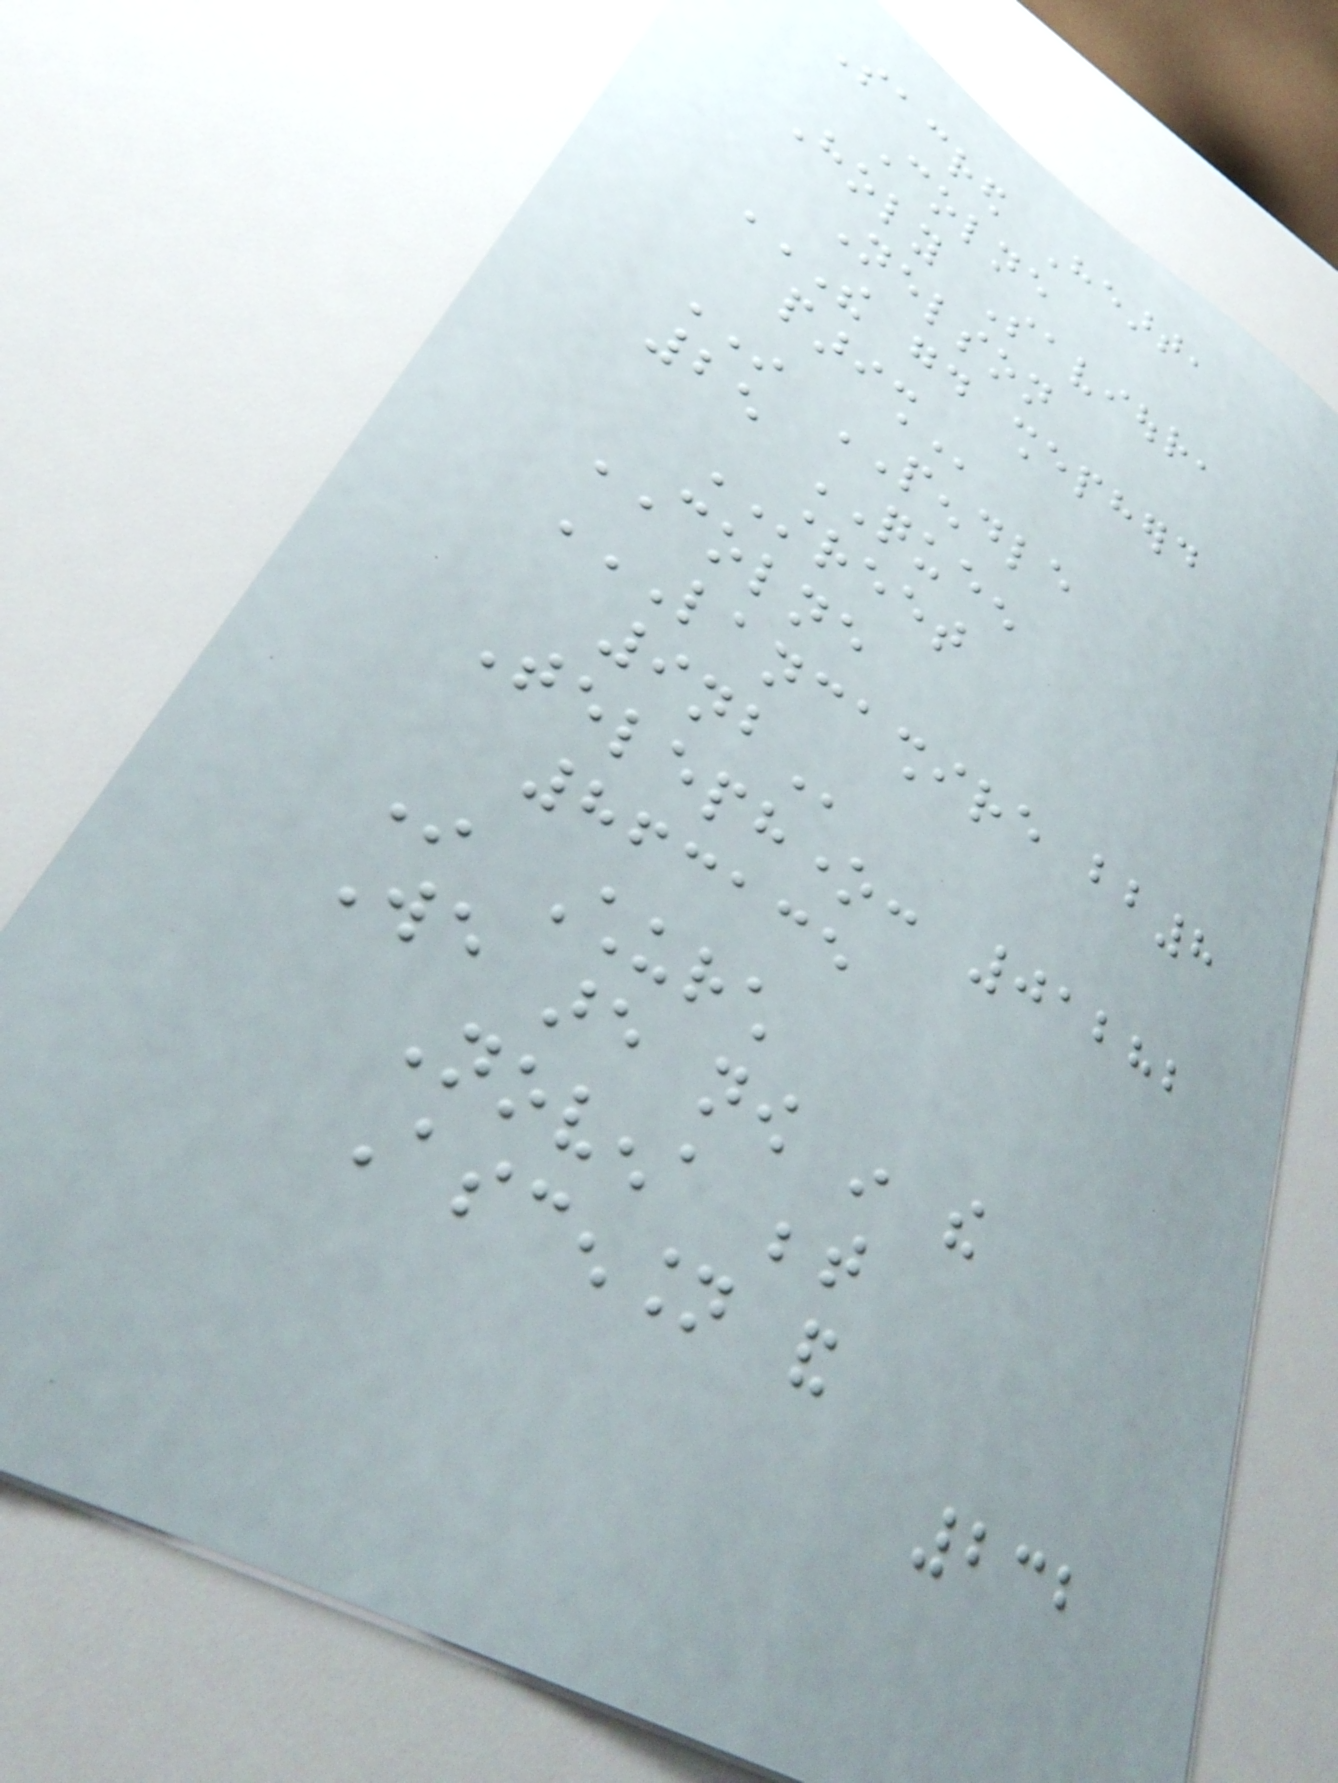Sacred Heart,
Colne
Holy Saviour,
Nelson
THE GOOD SHEPHERD
PARISH
IN PENDLE
25 QUEEN
STREET
COLNE
LANCASHIRE BB8
9NB
Telephone: 01282
863135
In Church
We are now in the
Novena between
Ascension and
232
